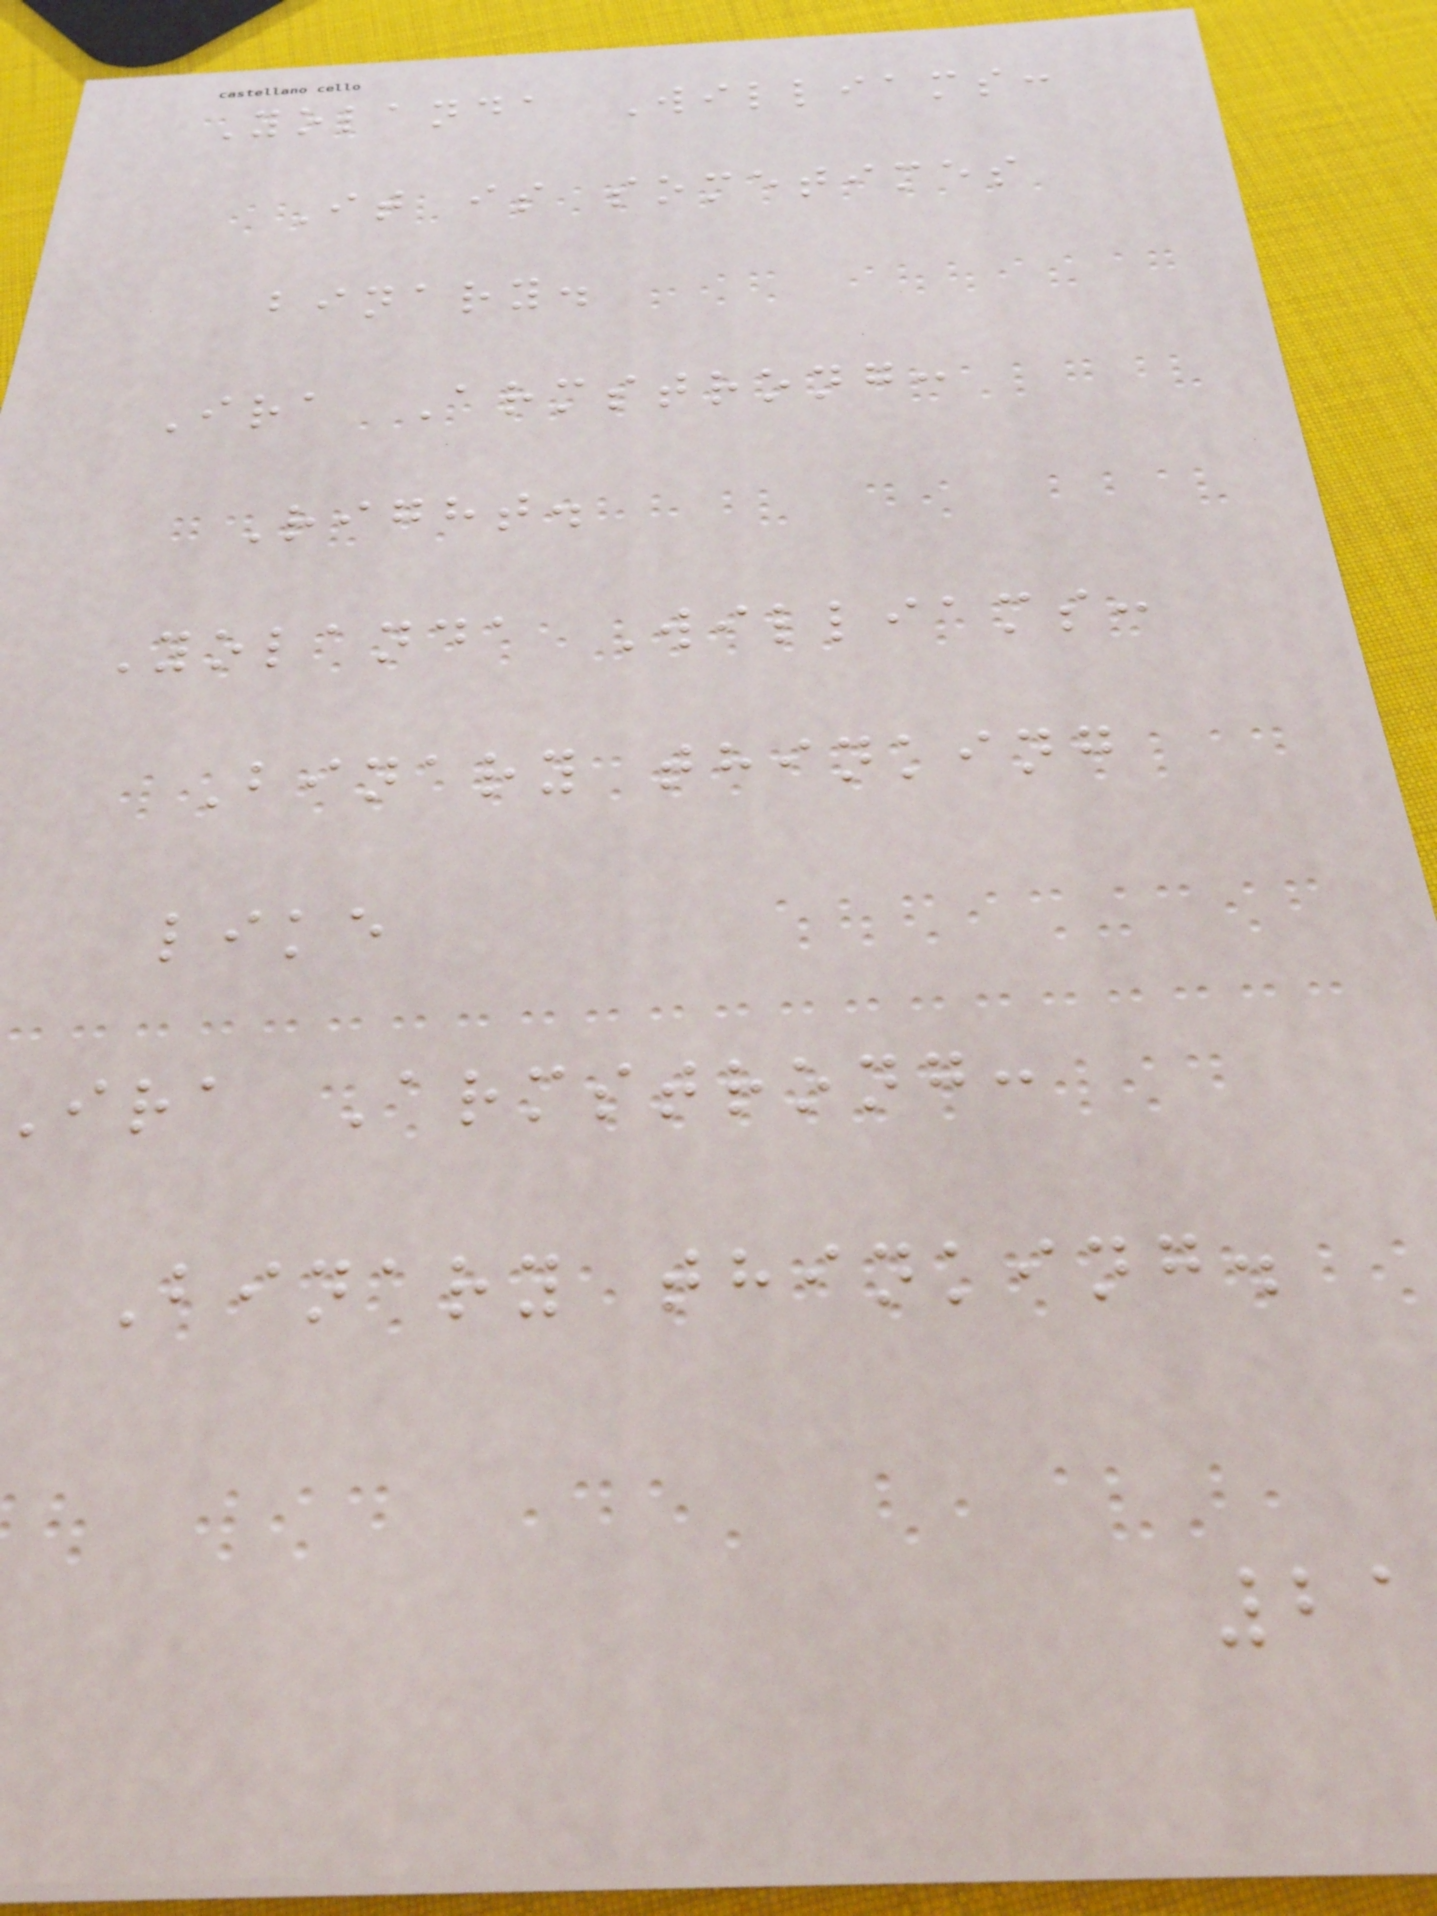Yolanda Williams:
It is sometimes
binary.
Ira Armstrong:
Right.
Yolanda Williams:
Binary thinking
like
ira Armstrong:
Binary thinking.
